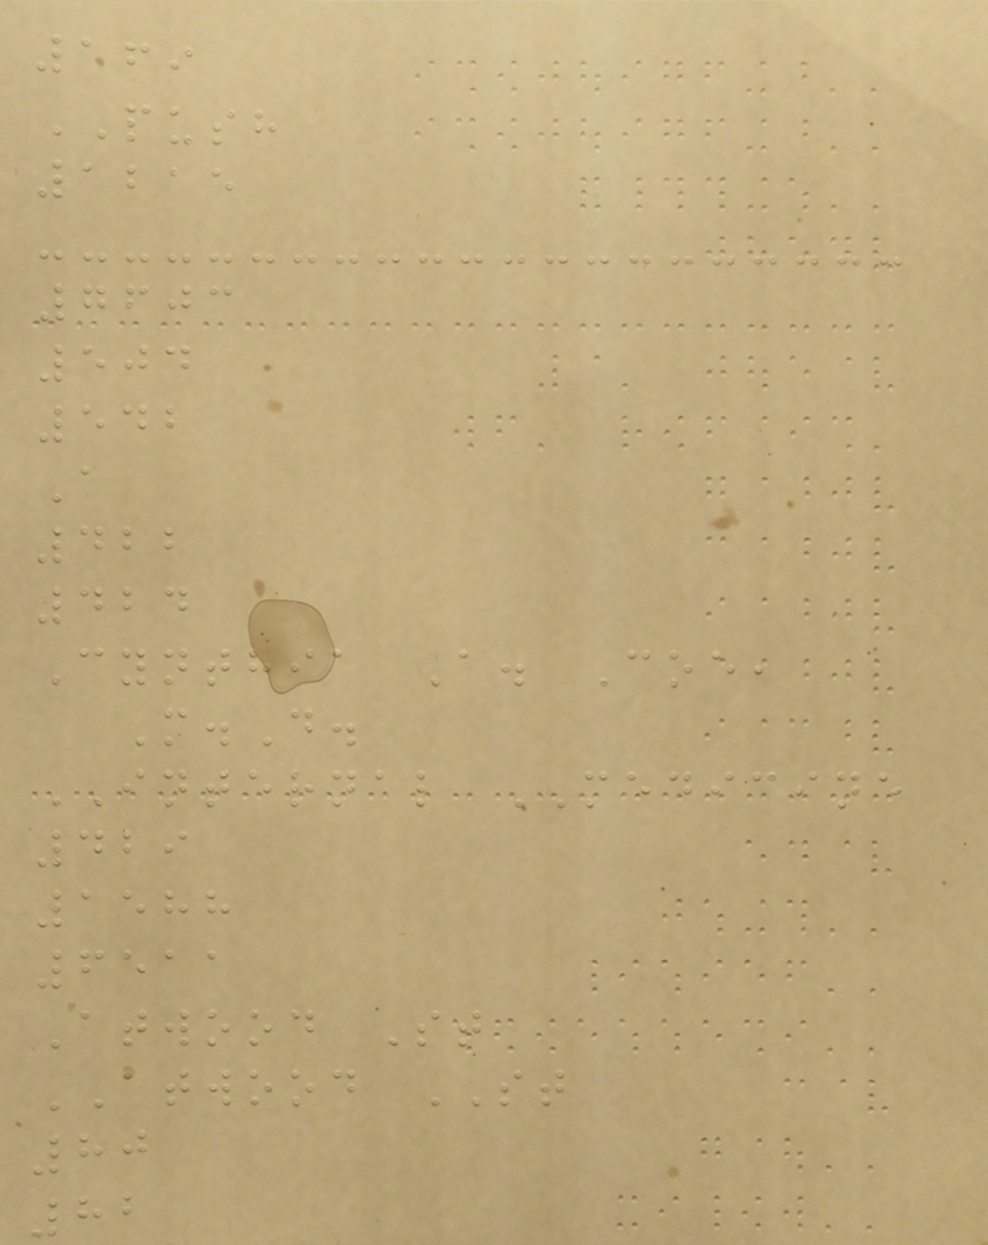169
PUSH
1215
7603
504
542
A
422
424
Cynthia A. Coe,
M.D.
INTERNAL MEDICINE
429
1588
6511
Atwood St
ATWOOD ST
80
82
